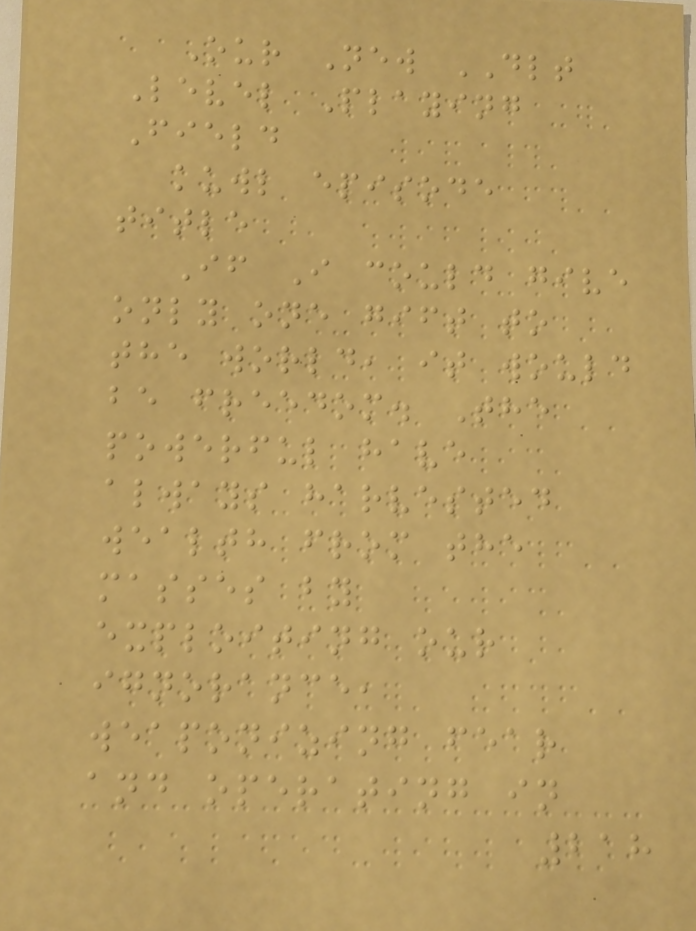Our New DLT
Level Playing
Field
kuwl episode
title
If I could give
only one gift to
the world, it would
be freedom. The
powerful have
always harvested
wealth from the
masses by
exploiting our
ignorance,
weaponizing fear
and operating in
218
